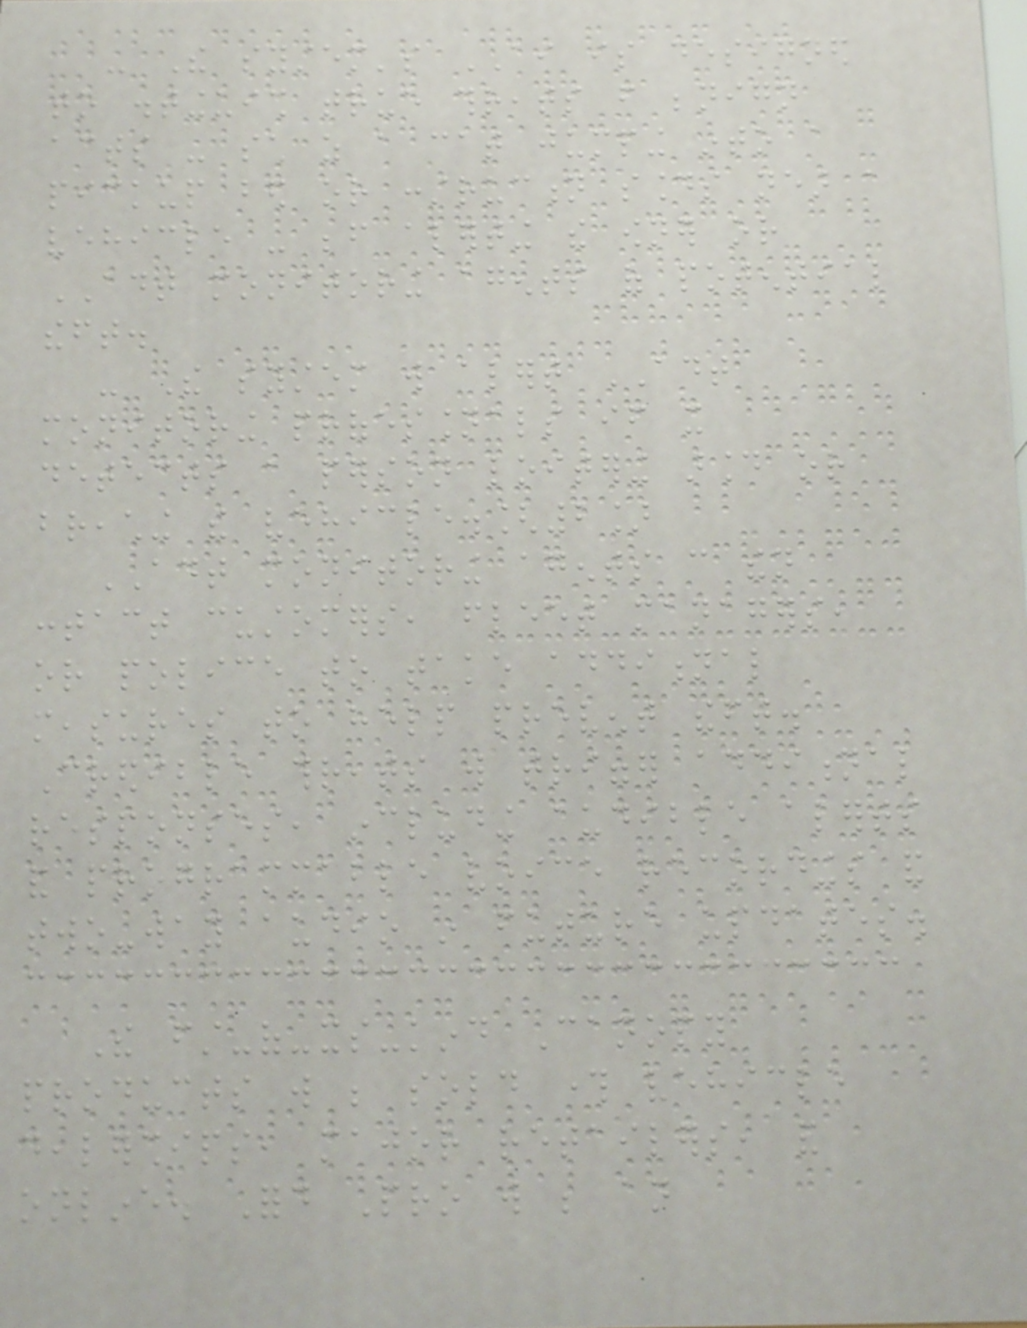- The system's AI is designed
to distinguish true threats from benign
acts - such as a cat jumping into a
pickup bed or construction sounds near a
vehicle - before alerting the owner or
ADT monitoring agents of potential
theft.
- The system will alert ADT
monitoring professionals if it
detects a person loitering around or
breaching the vehicle.[2]
ADT monitoring agents can then
contact customers, fleet managers,
or police to take additional
measures to help prevent theft.
Credible threats will trigger additional
responses, including audible alerts
and programmable voice recordings and
two-way audio in future updates.
The first-of-its-kind Canopy
products will be sold through vehicle
dealerships, major retailers, and
online. Ford Pro will be an
